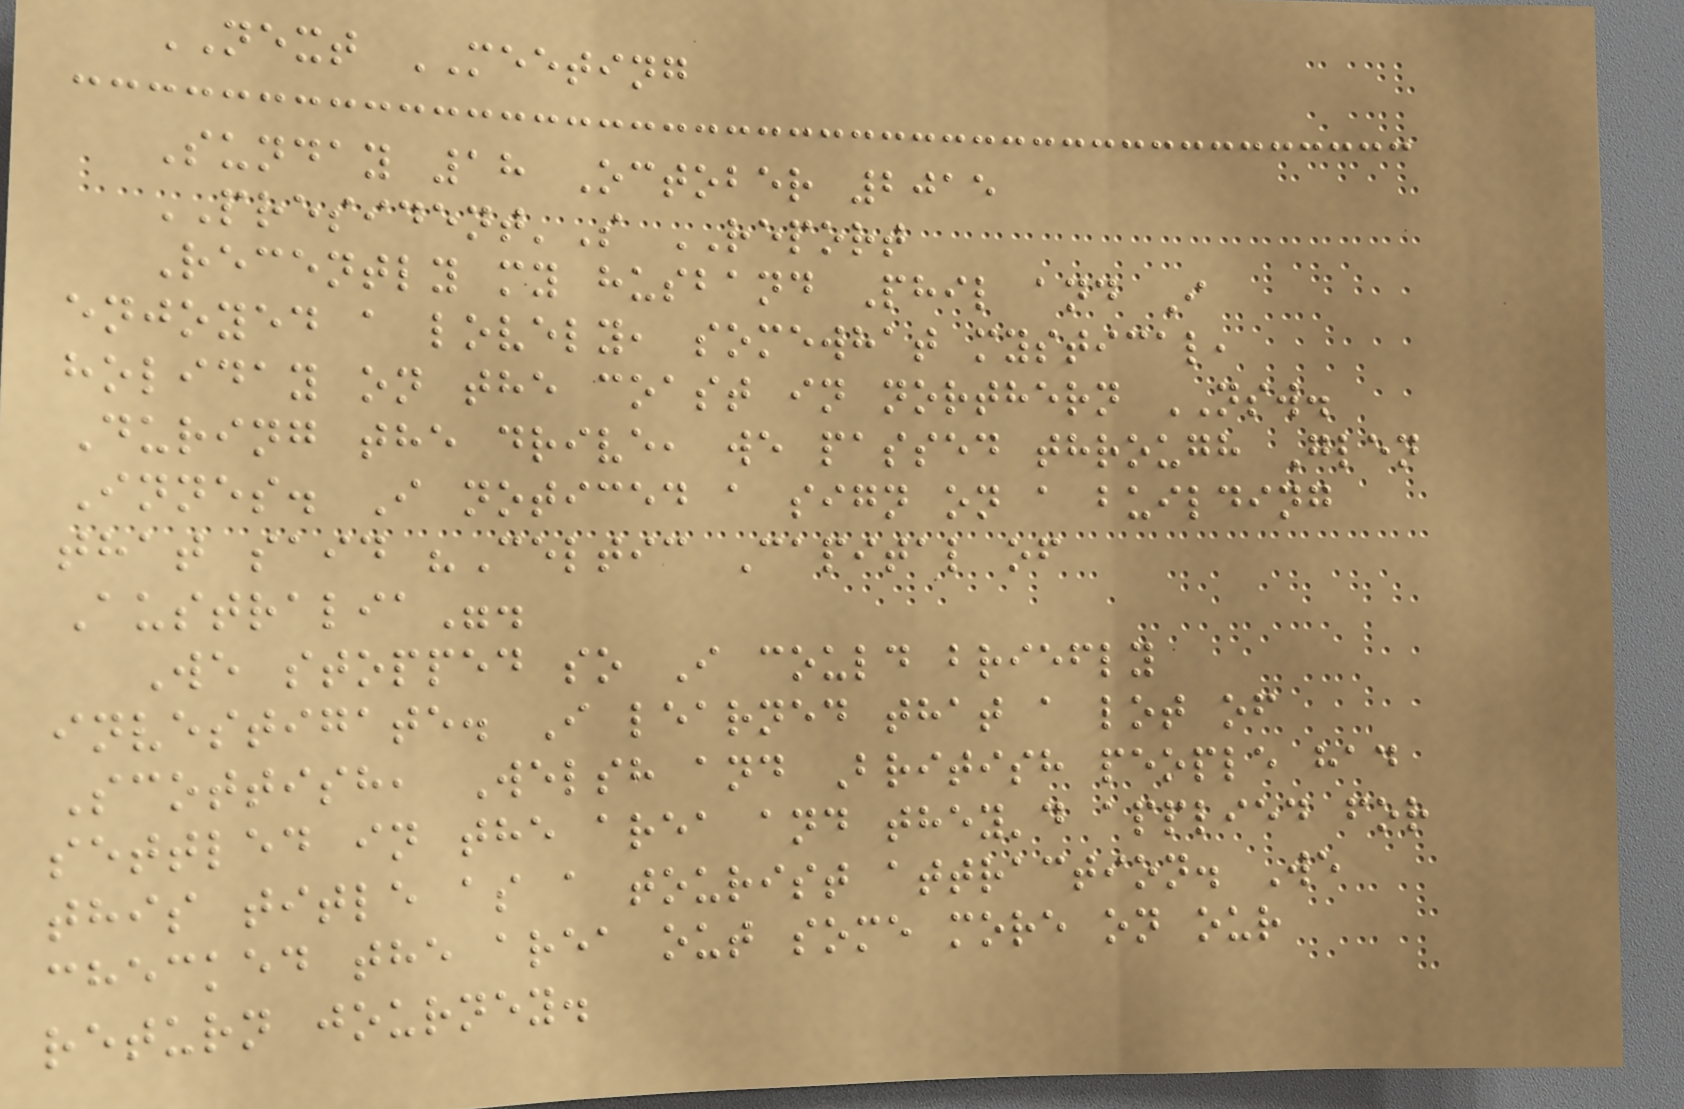NEXT MEETING
Sunday 18 October 2015
PRESIDENT'S REPORT
Recently my husband Phil and I
enjoyed a lovely, somewhat mystical,
holiday on the coast in northern NSW.
During the drive, we passed through Glen
Innes. I noticed a sign on a building
that said "Celtic Capital of
Australia".
We stopped so I could briefly
investigate. I learned that a lot of
Scottish, Welsh and British people had
settled in the area and they'd applied for
this title as a tourist attraction. We
checked the area out some more on our
return journey.
